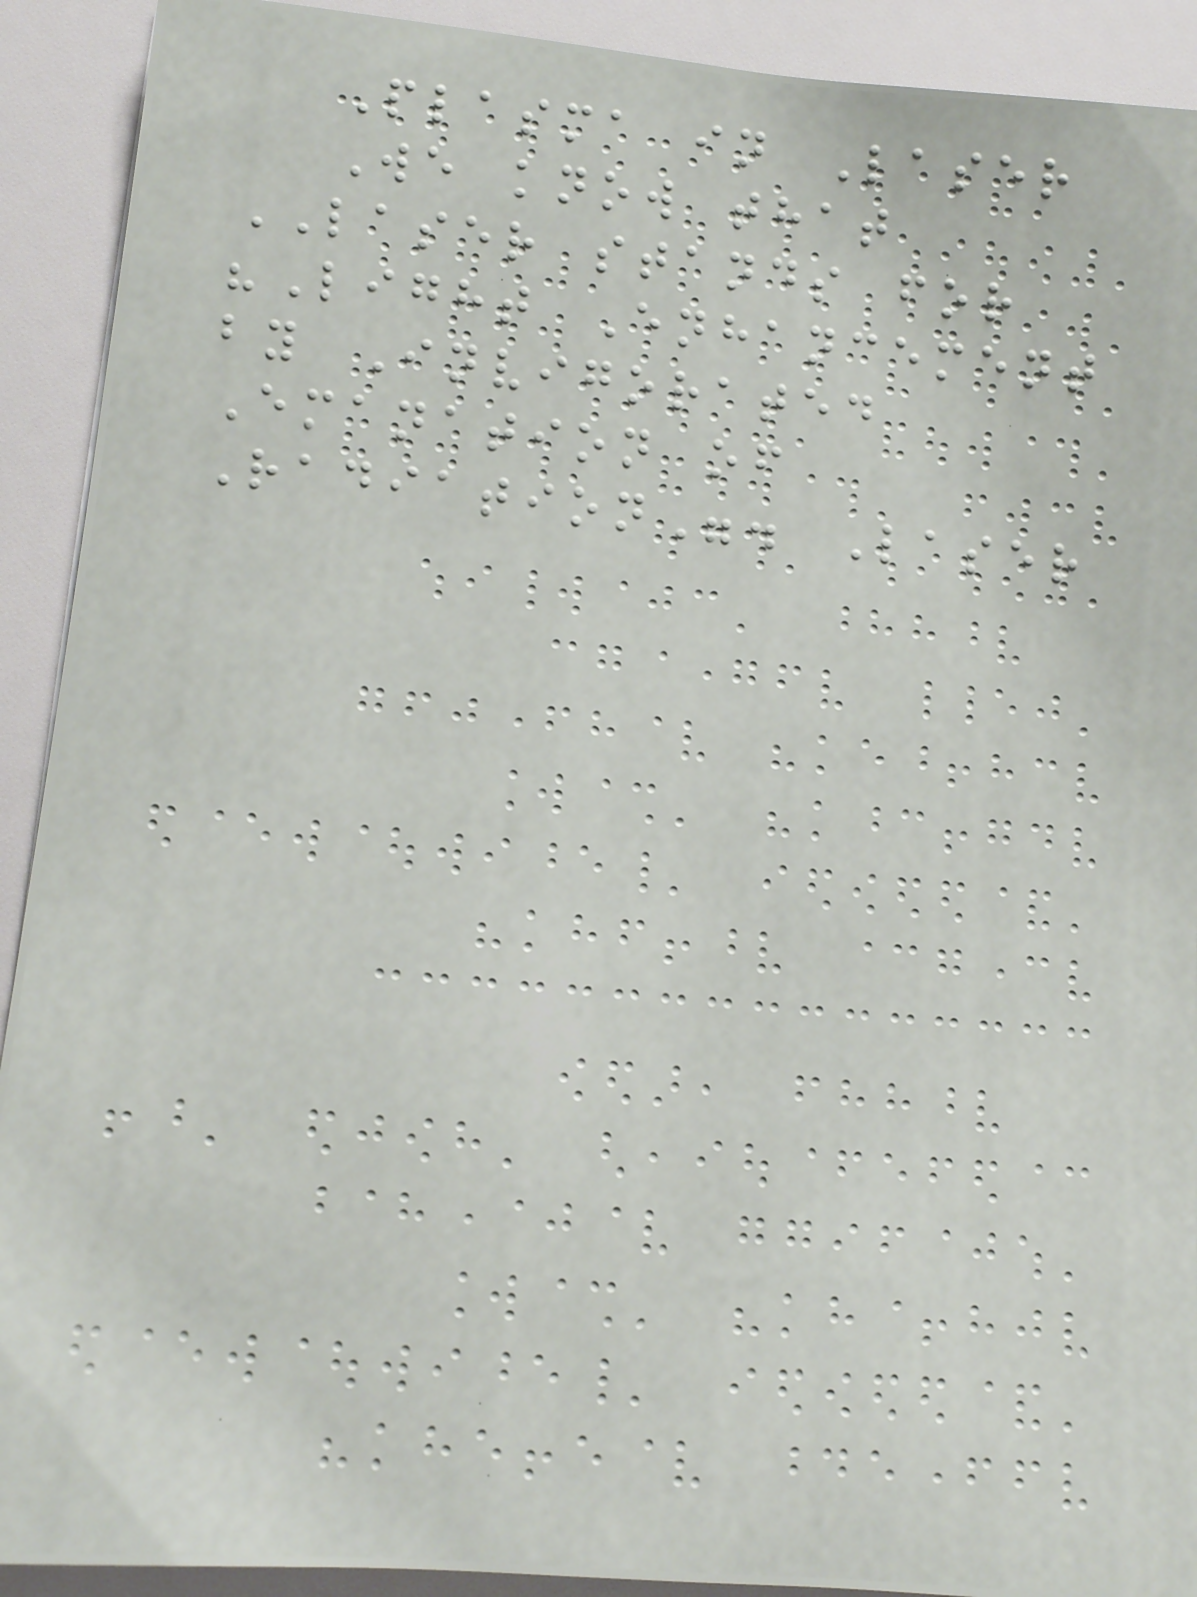Plasma in Laser
We know that
LASER stands for
"Light Enhancement
by Invigorated
Emanation of
Radiation". Laser
